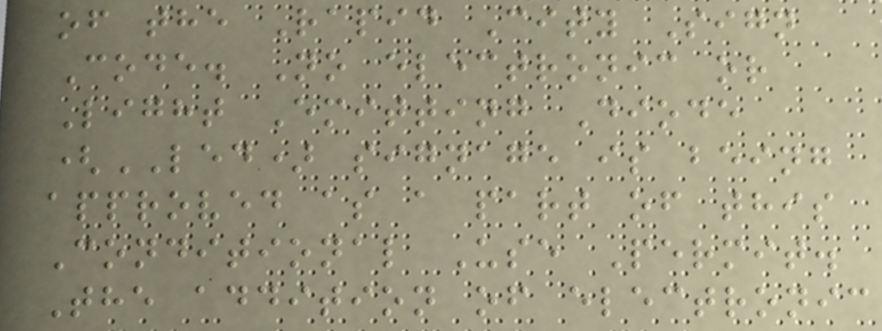of the Rapid City Sign
Code. No electronic or
Light Emitting Diode
(LED) signage is being
approved as a part of this
Conditional Use Permit.
The addition of electronic
